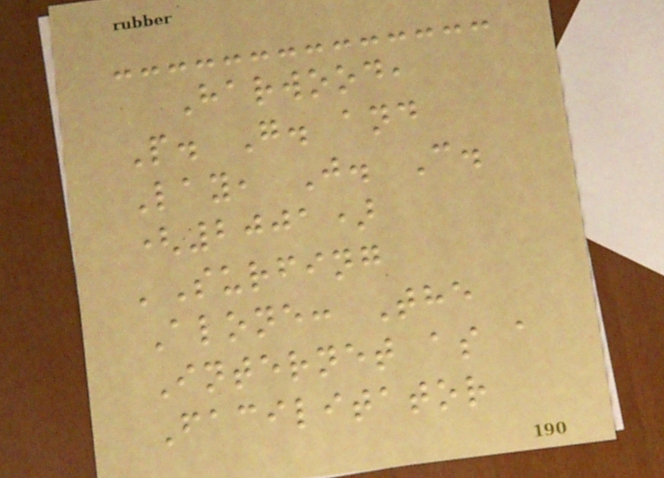Harwood,
P. G. and
Lay, J. C.
(2001)
'Surfing
Alone: The
Internet as a
Facilitator
